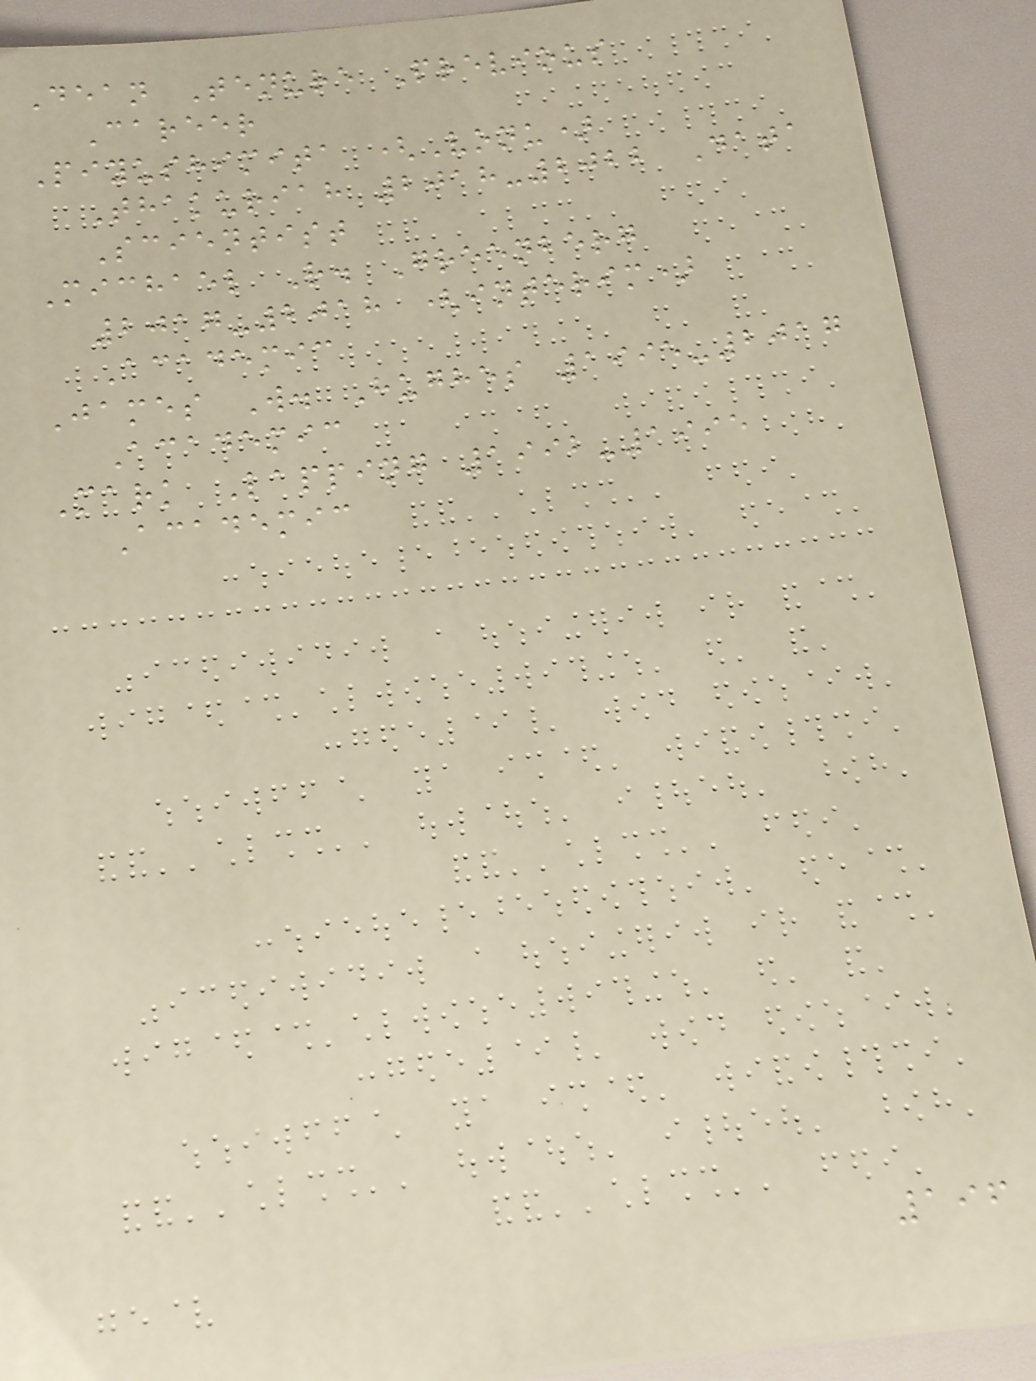Dean Tenure Previous
Career
Piyushimita (Vonu)
Thakuriah 2018-2022 Data
Scientist
Michael R. Greenberg
2017-2018 (interim)
Academic
James W. Hughes 1995-2017
Academic
Mark Lapping 1992-1995
Academic
196
